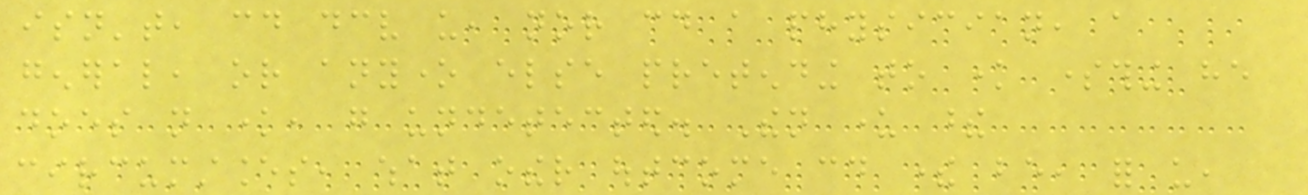isn't, could deceive us, nor could a physician, a
general, or anyone else pretending to know something he
does not know, go undetected. Then under these
circumstances, what other outcome could there be, for us,
